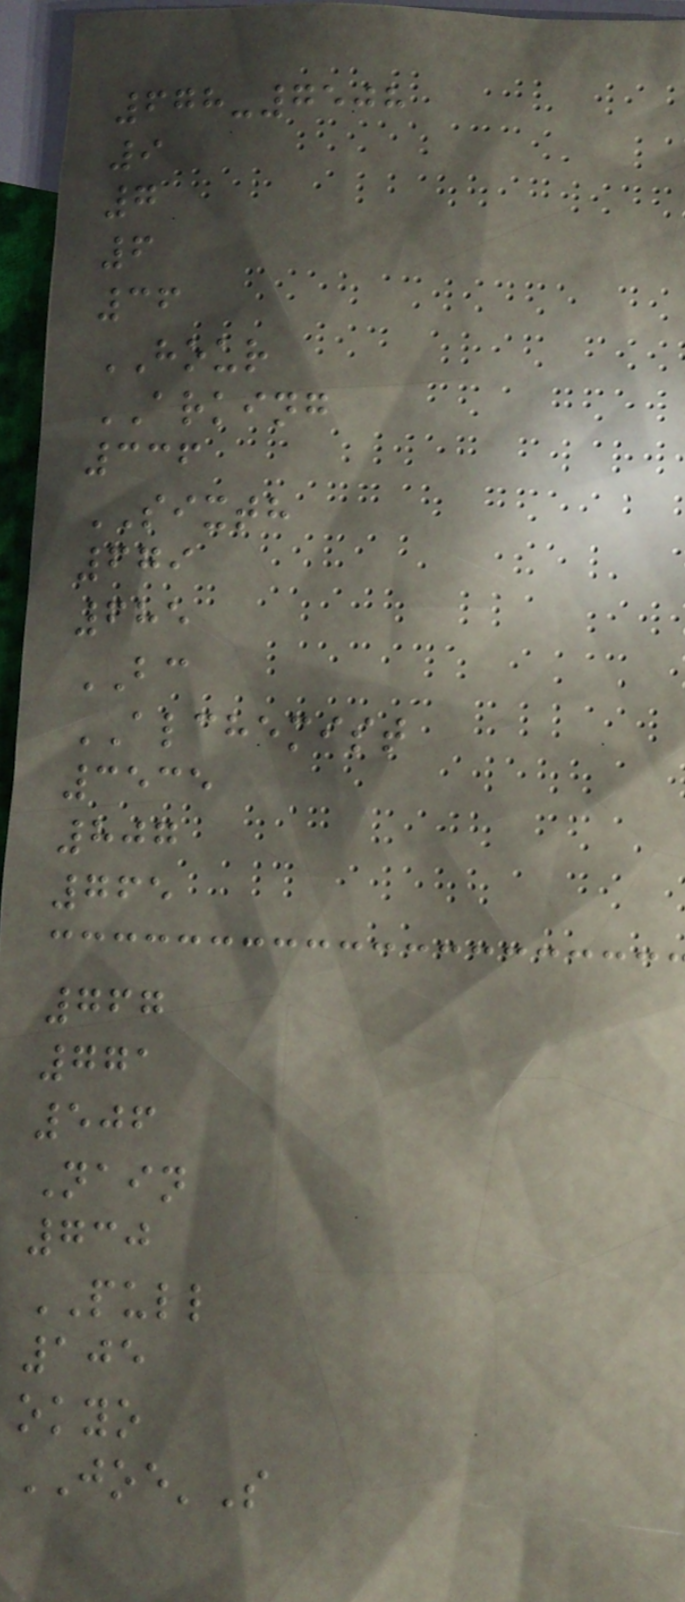678-7508
9
7
6
36
HOUR
ARKING
336
SIXTH
679
685
BC
ALCHEMIST
3535
807
765
767
771
506
Nain
730
PULL
105
okyo
JOE'S
